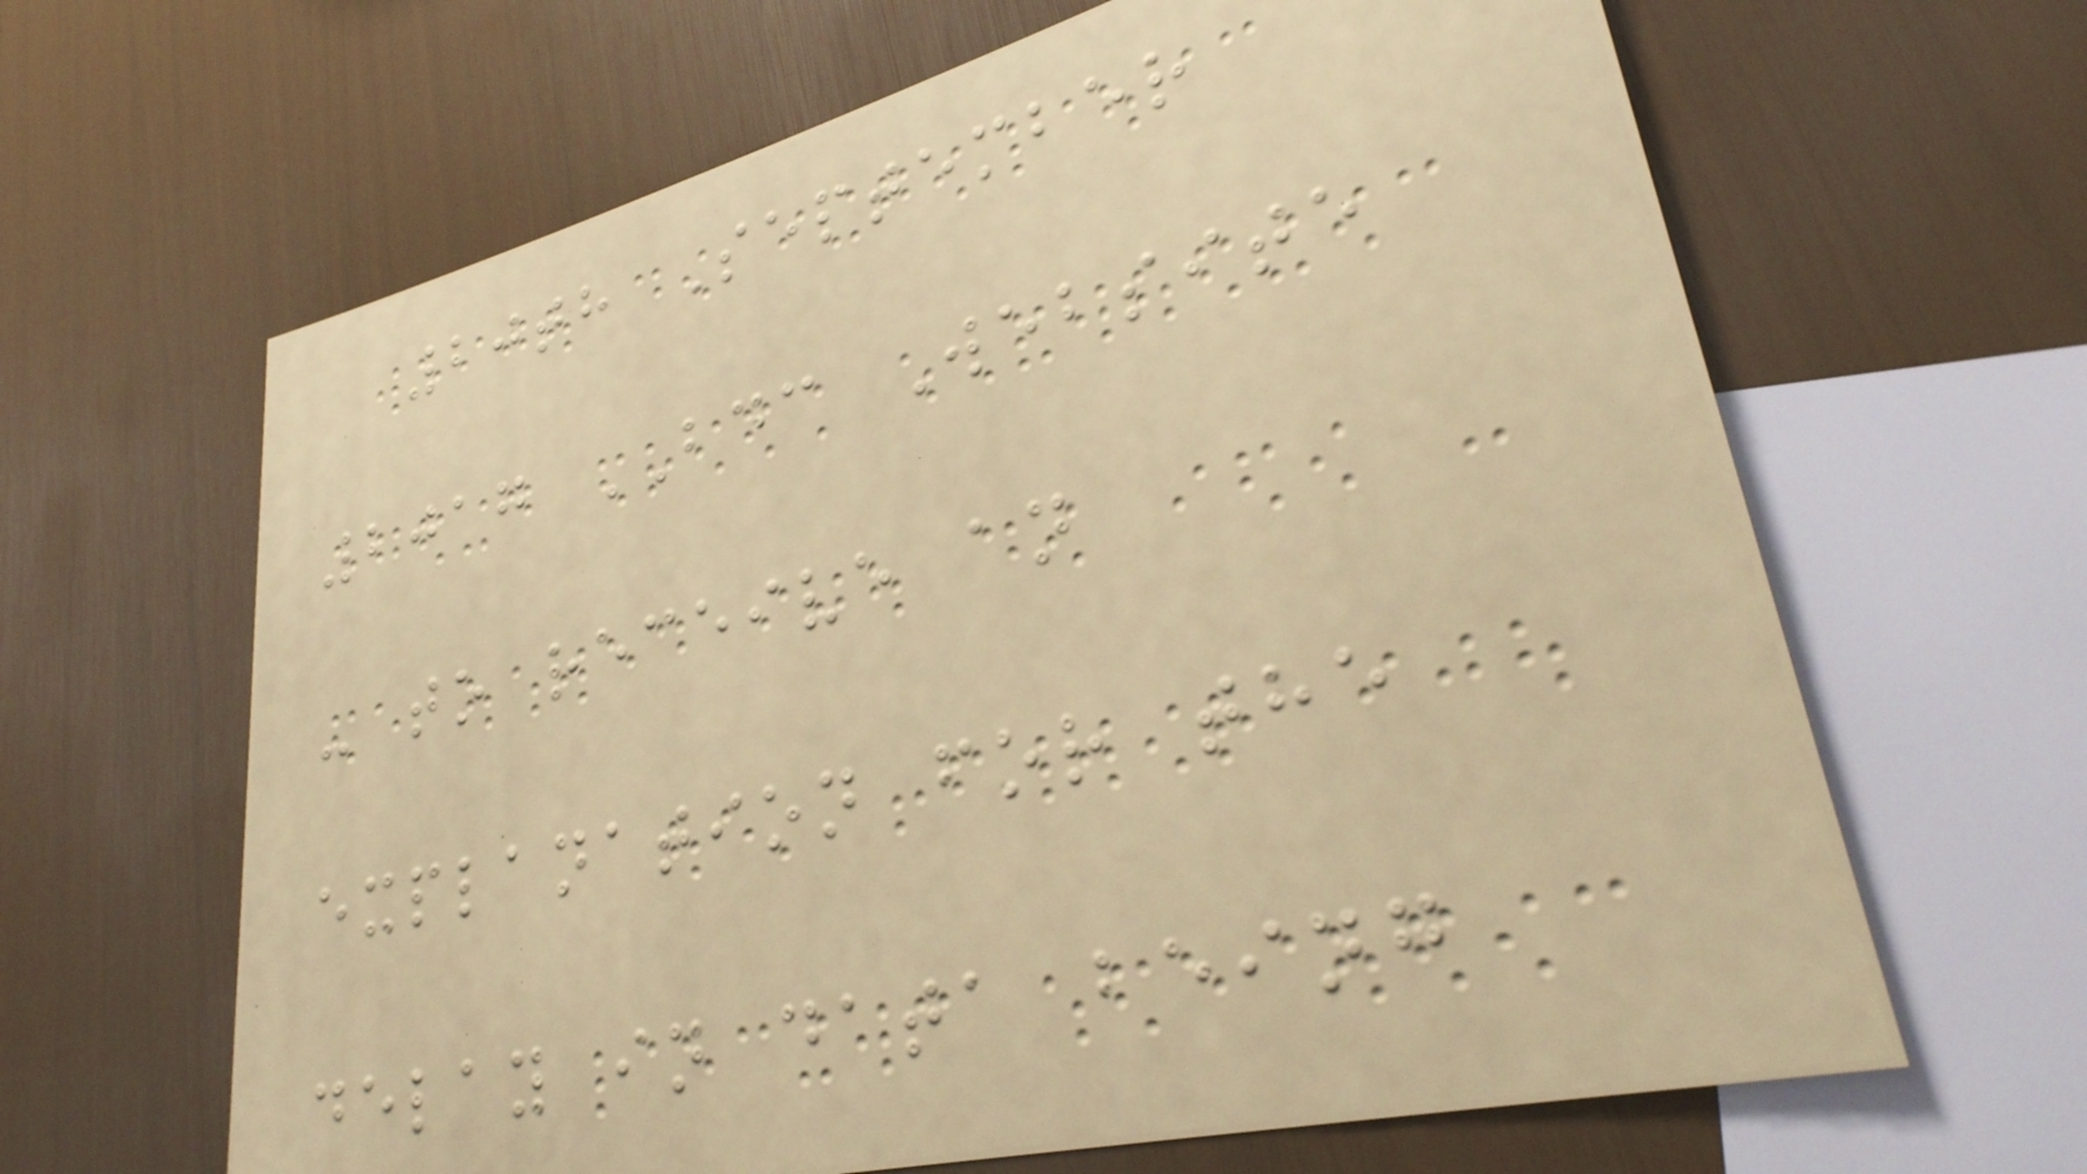20th September
2017 BDC Website
- to receive an
explanation for the
delay in data being
